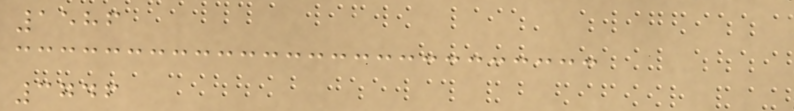1586
3746
